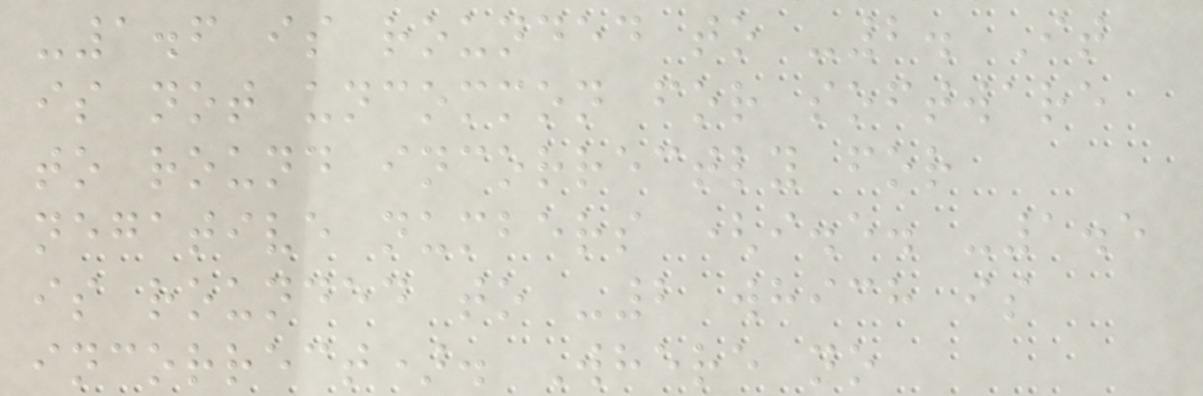-1.6 is rounded to -2. It
is not uncommon for software
to round incorrectly for
negative numbers (i.e. -1.5
is rounded to -2 which is
incorrect). Where no
